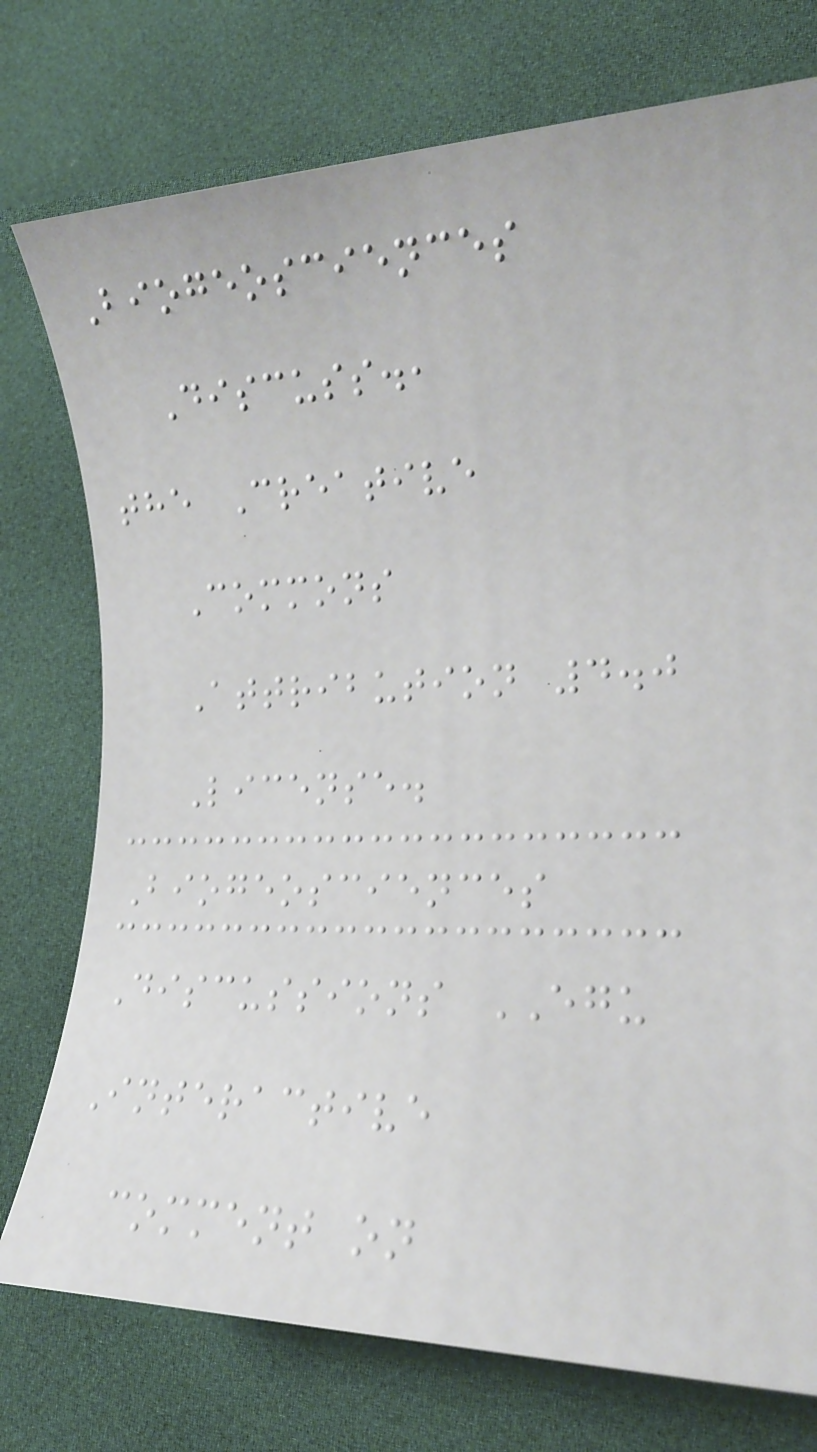Biogeosciences
Discuss.,
the Creative
Commons
Attribution 4.0
License.
Biogeosciences
Discussions EGU
Interactive
comment on
